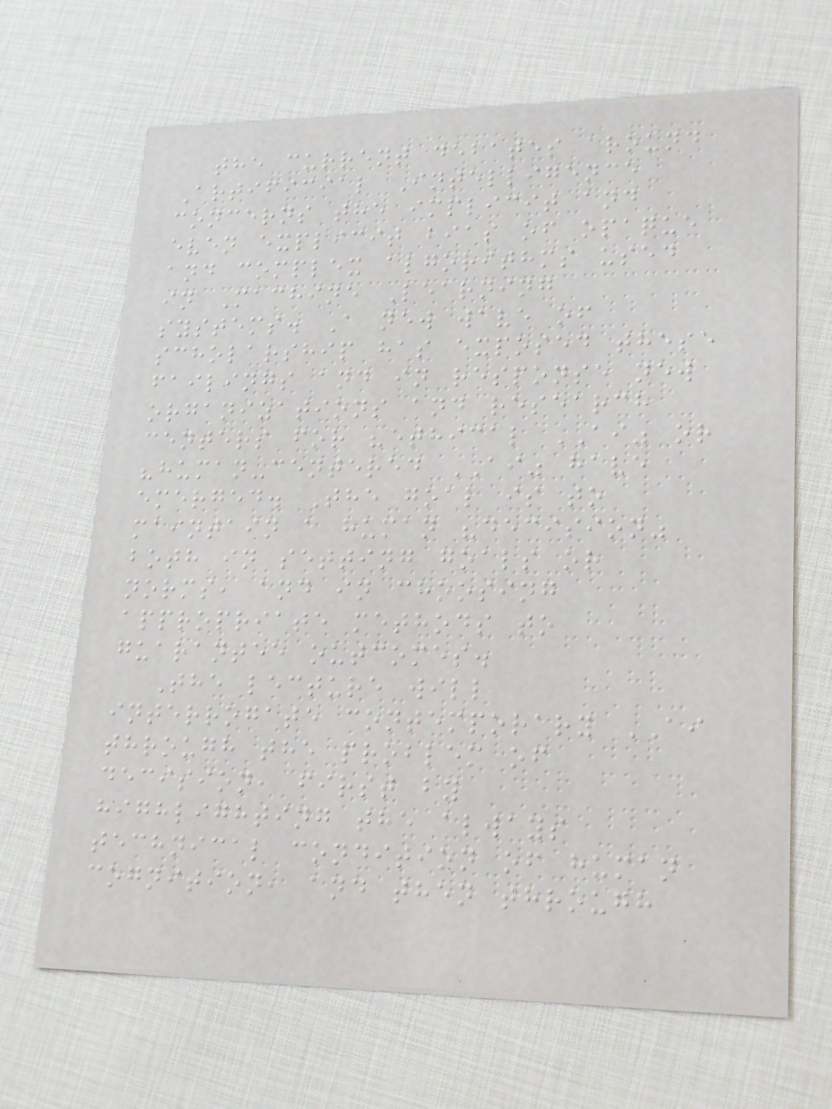the current debates around
Artificial Intelligence
concerns the implicit and
even explicit bias of opaque
and complex algorithms used
in Machine Learning
systems. A new wave of
scholarship has exposed these
failings and in response new
organizations and research
centers for "ethical AI" or
"human-centered AI" have
emerged. The goal is to
maintain a human "decision"
both in setting goals or
norms, and in choosing
appropriate methods to
guarantee outcomes.
The lecture will
interrogate contemporary AI
through the problem of
decision, first by
highlighting the always
technical condition of human
cognition, and then through
